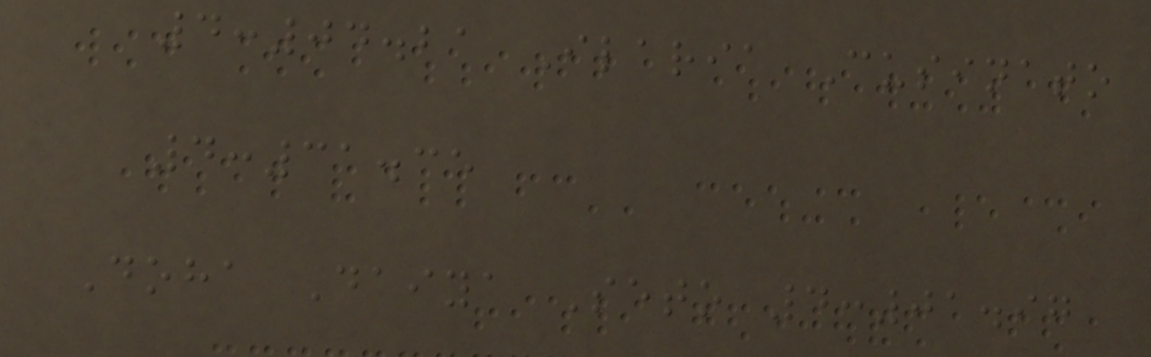4:04.21 Ilaria Cusinato
4:31.35
Doha Daiya Seto 4:01.97
